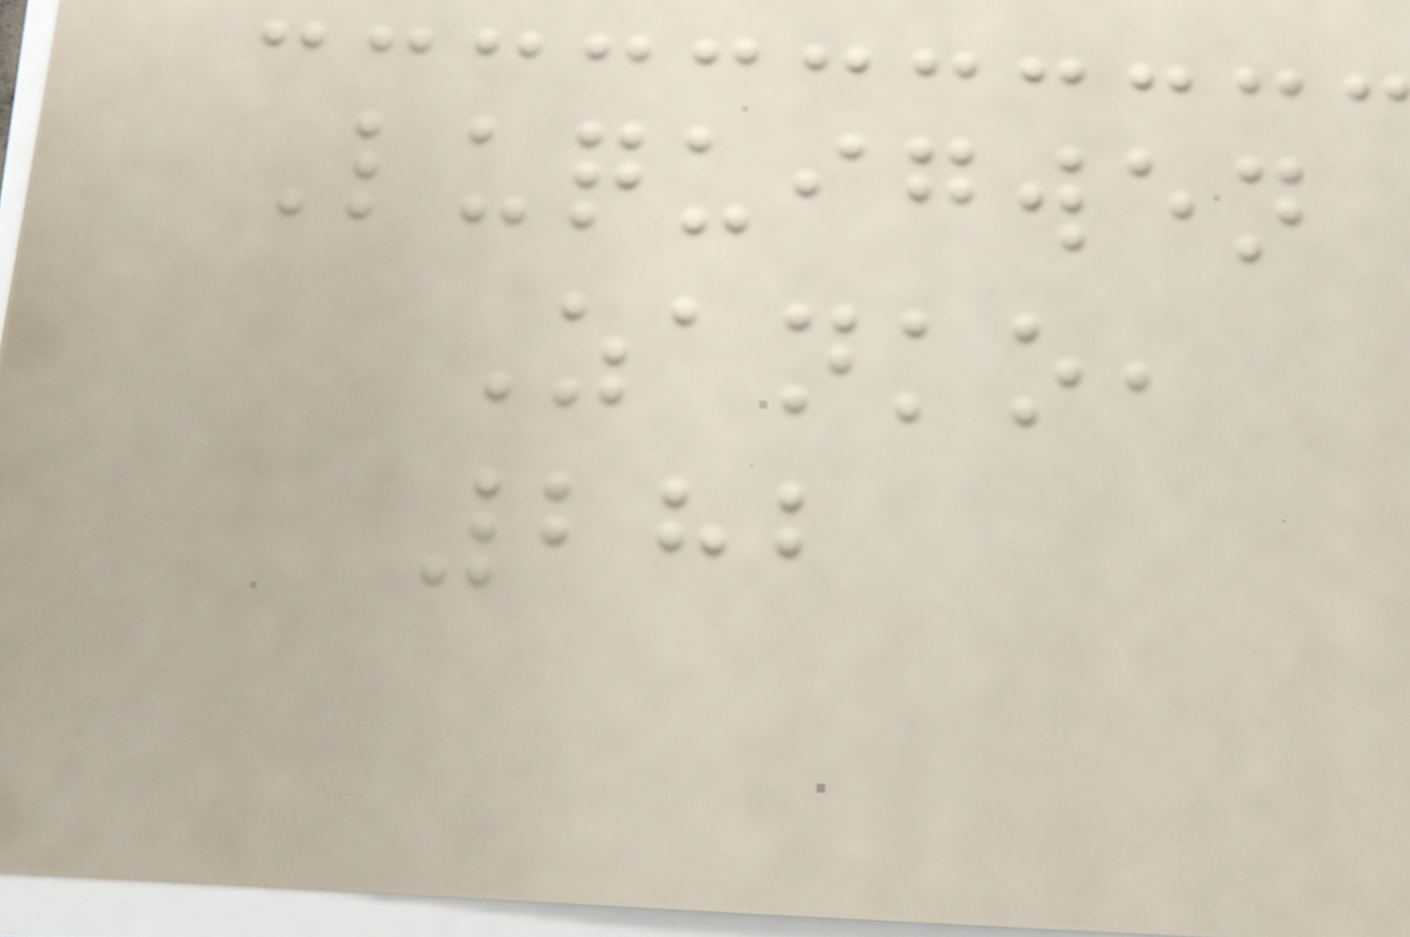Luquigwen
Zanko,
282
